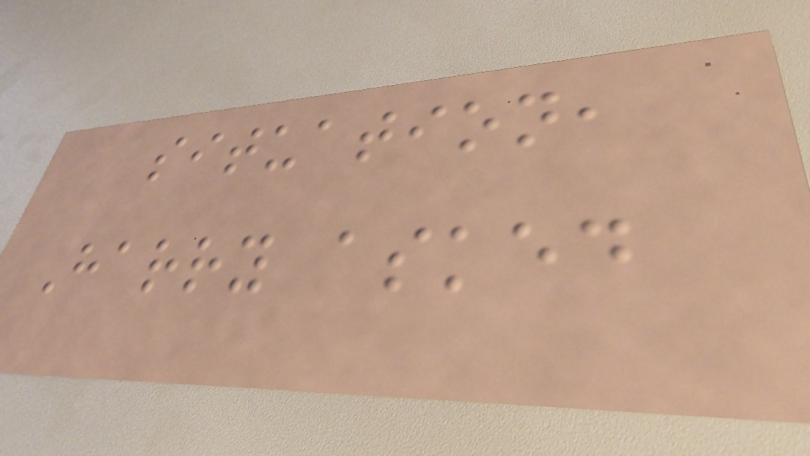situation,
Harry asked
